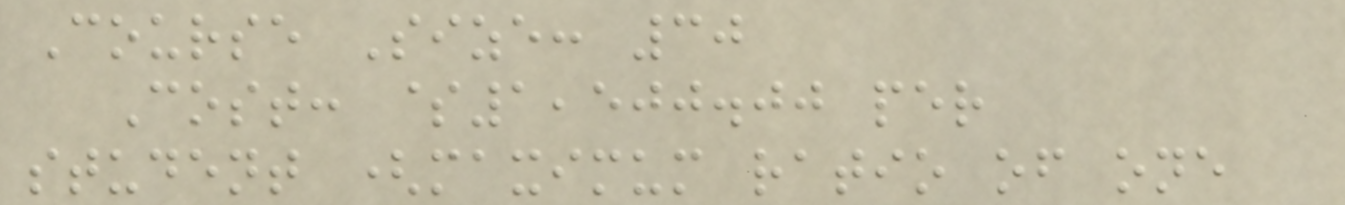Course Size: 30
Cost: $1,500.00 per
student (maximum ratio of one
